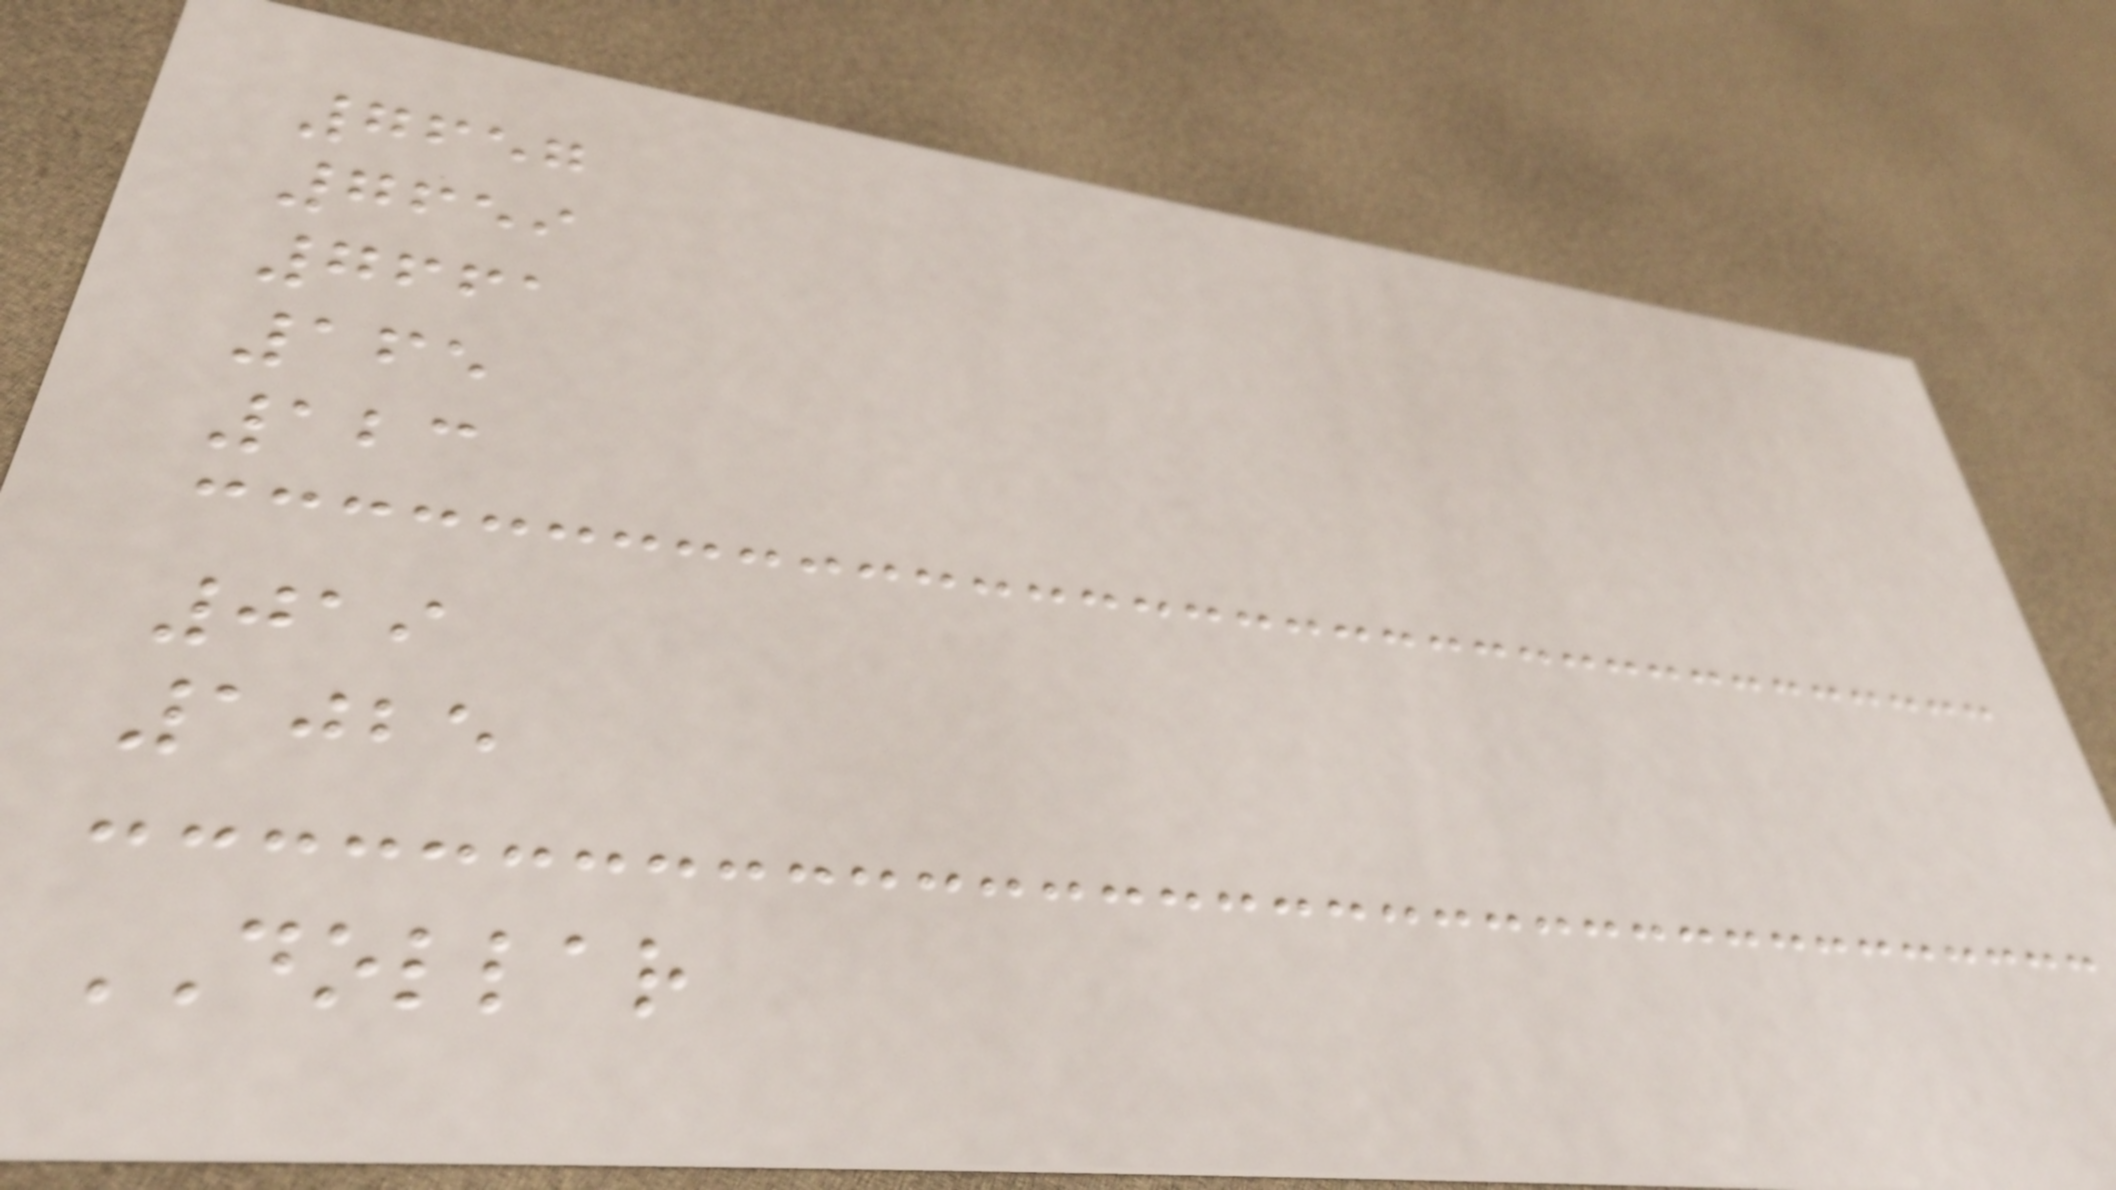7657
7659
7661
165
123
019
1025
DOLLAR
